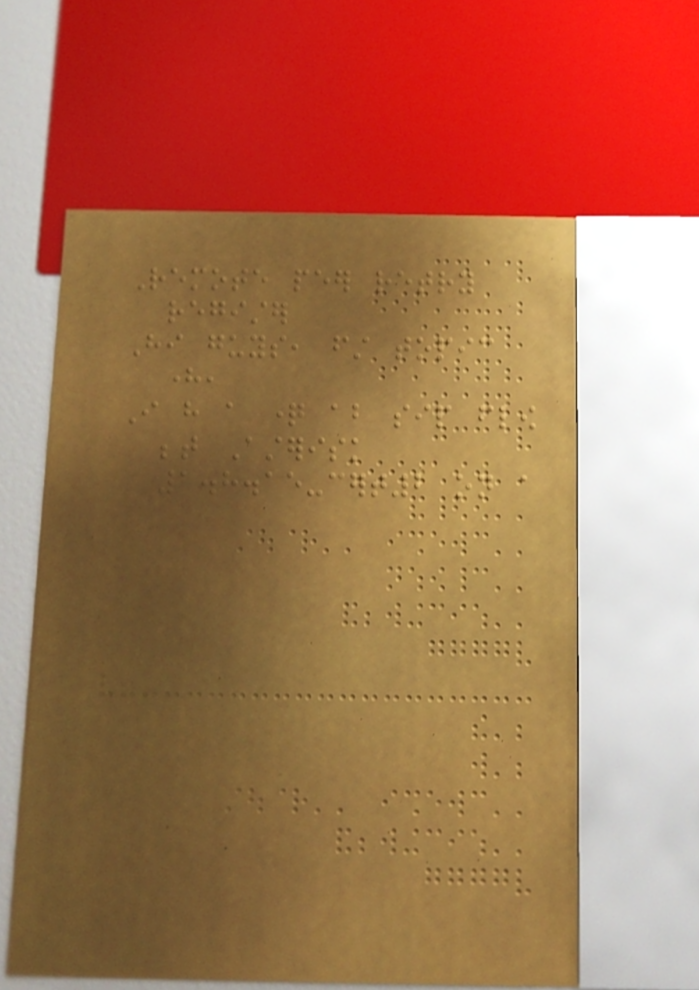Remote peer retry
register
Hi guys, first topic
here,
I have a question about sip flow
between Asterisk
1.8.15-cert2 on a
